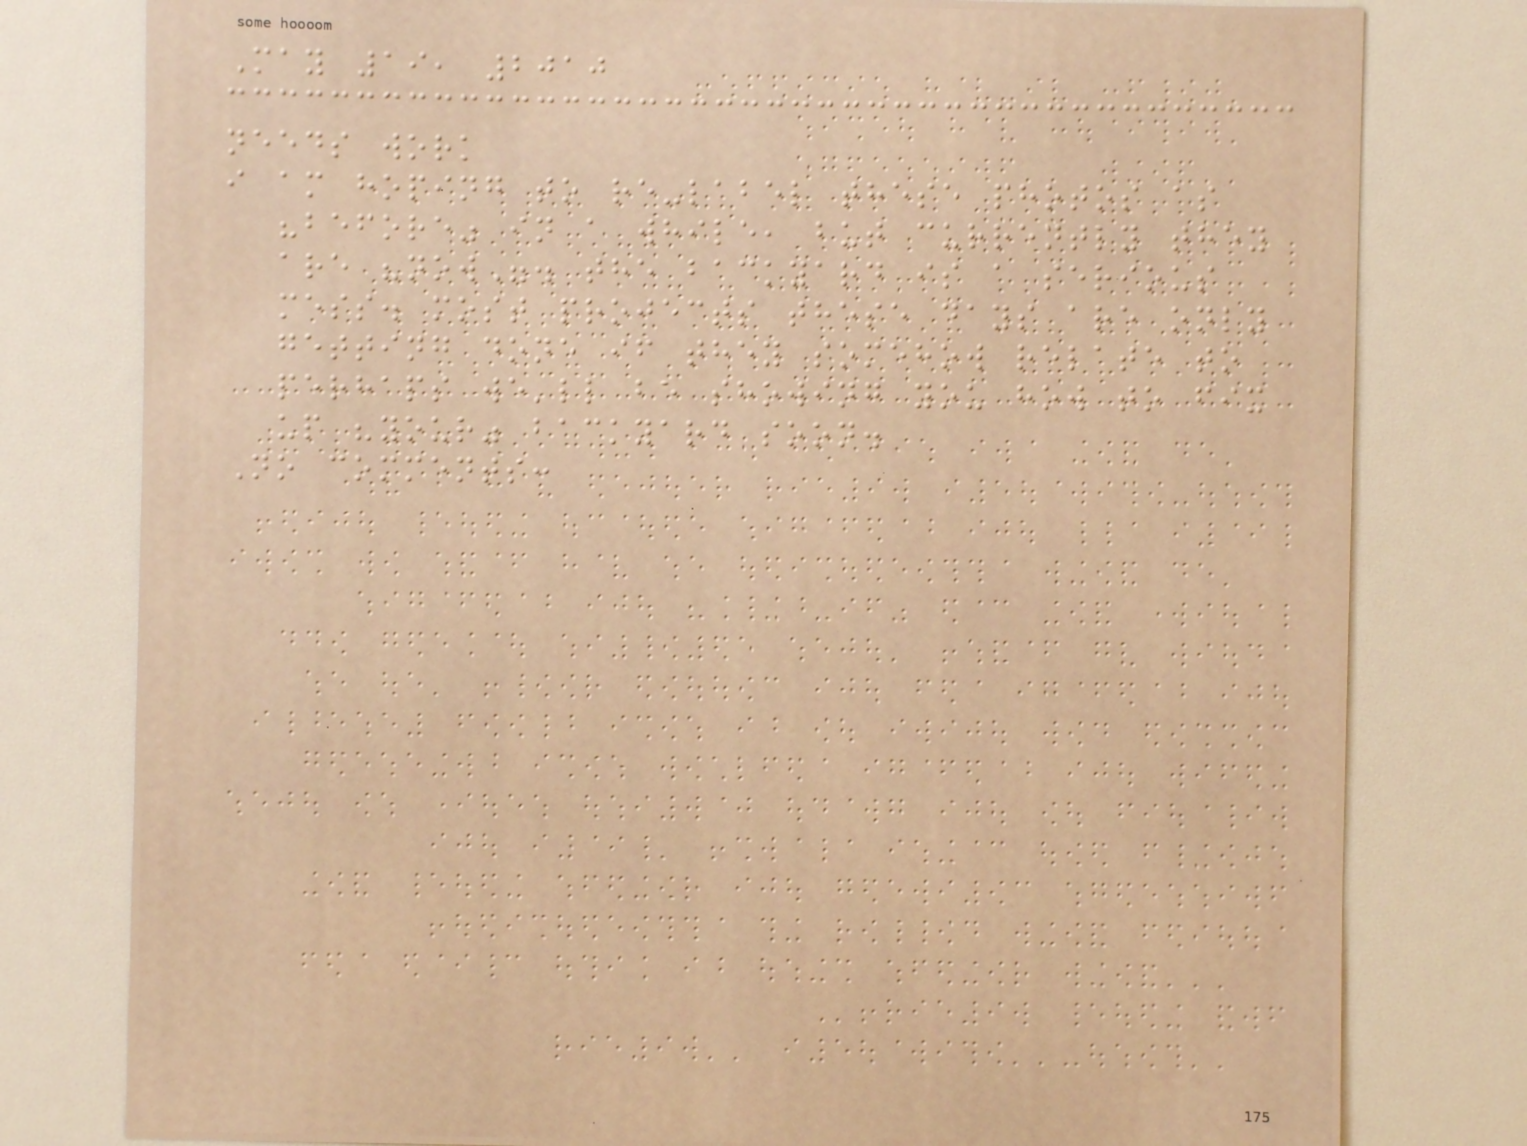May 19, 2010
needs work
i am hoping to re-label these photos as
"before" in a while, but currently they
are "now". the backyard is a serious
mess. most projects these days are only
getting done if they somehow relate to
perhaps we'll be showing you how to fix
up "your" backyard soon.
No comments:
